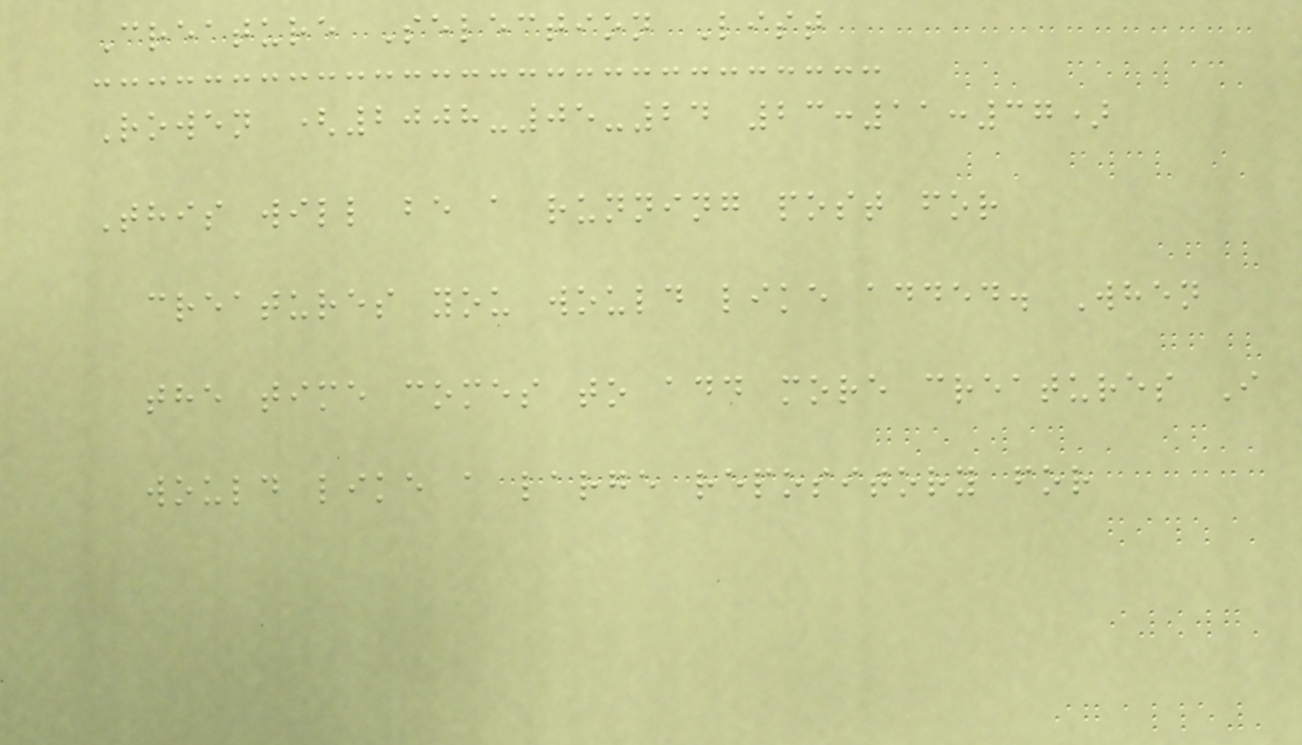Creature Selection List
Rowen (2008-05-24 23:11:37)
This will be a running post for
creatures you would like added. When
the time comes to add more creatures I
would like a large repository for
